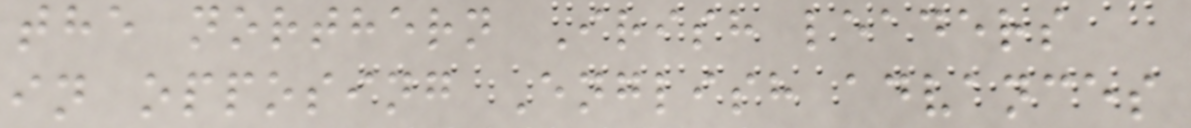the northern Irish leaders
in opposing English advances
